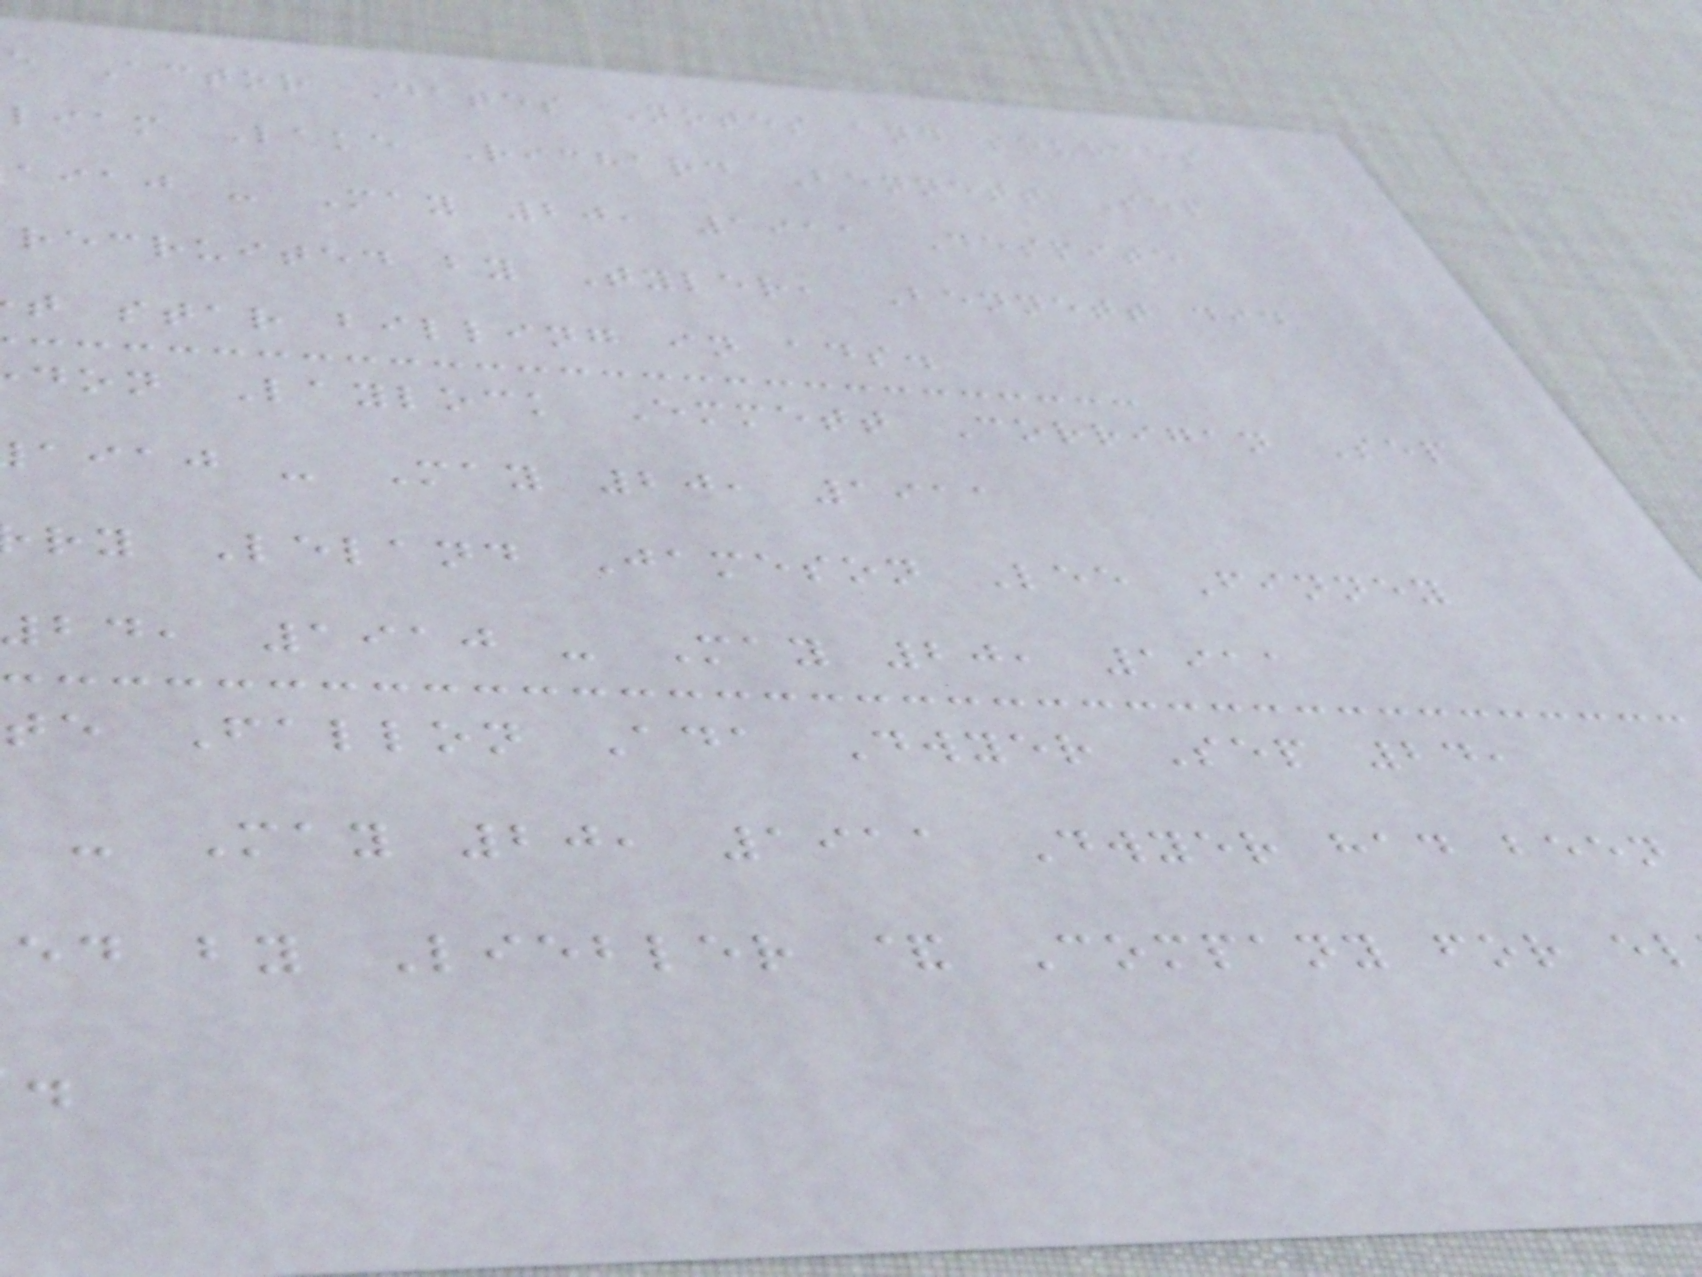e Actor Dates Notes and sources
liam Lake Richard Bennett Sep
aiaj - May 20, 1911 Despite
recruited by Tyler, Bennett did
t star billing in ads.
don Laylock Emmett Corrigan Sep
aiaj - May 20, 1911
ry Leland Jameson Lee Finney
bd, 1910 - May 20, 1911
te Fallon Ada Dwyer Sep 24,
- May 20, 1911 Dwyer had been
ed by Liebler & Company for el
